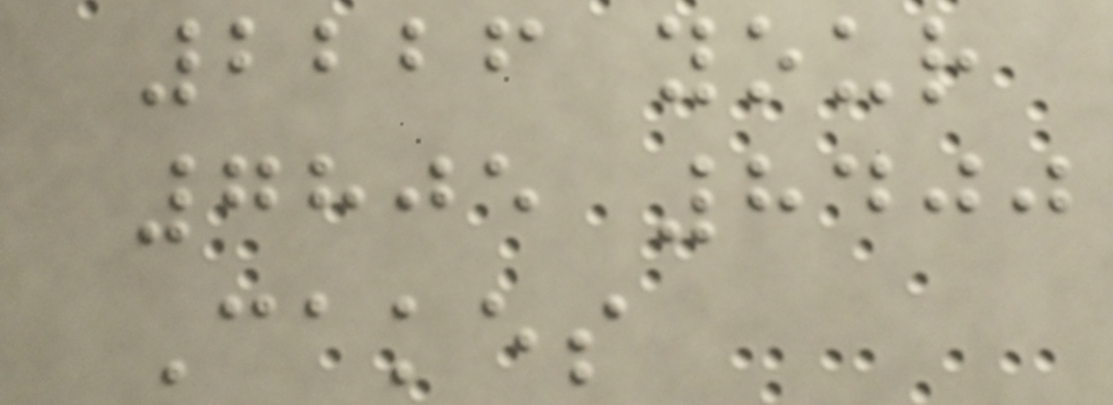2226 your
7805 8400
Cakes
